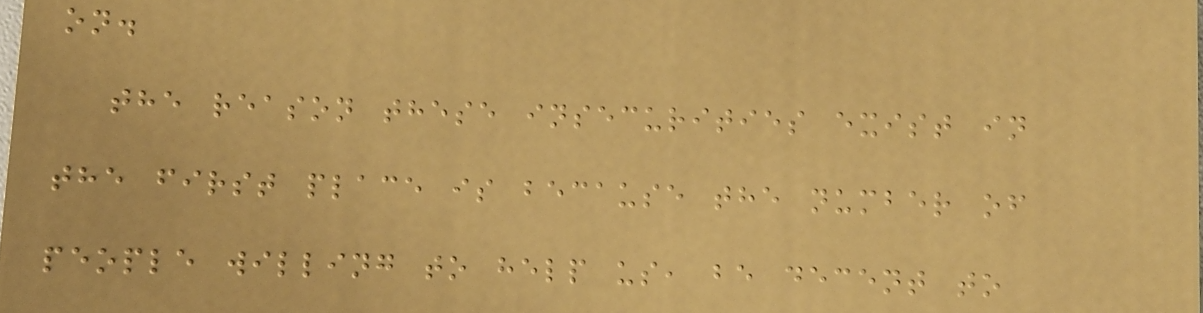on.
the reason these insecurities exist in
the first place is because the number of
people willing to help us, be decent to
